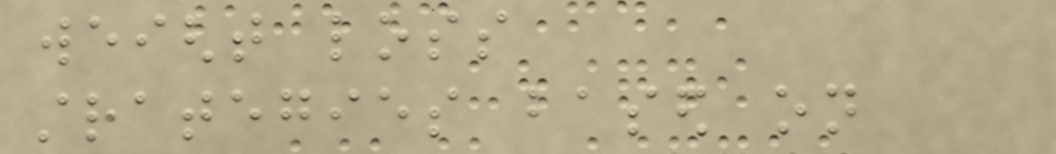weight loss
strategies based on
